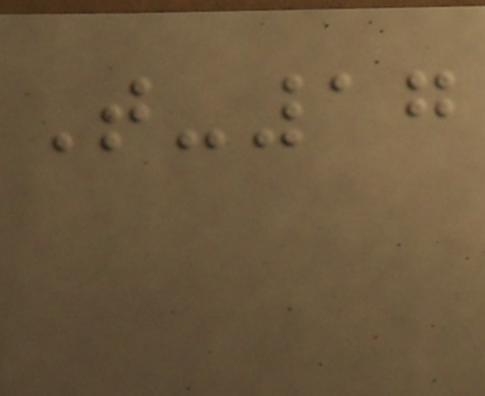T-17
